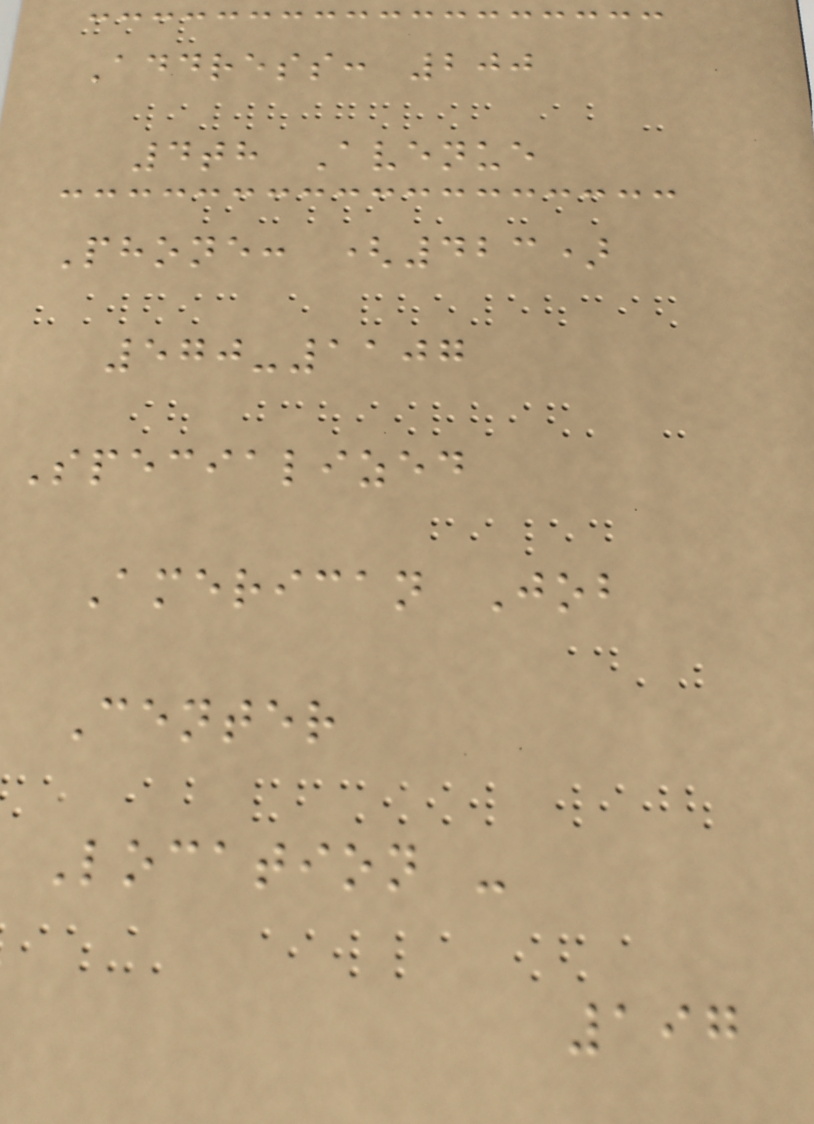Address: 200
4th Avenue
Phone: (423)
570-1107
Specialized
American Job
Center
Location -
197
